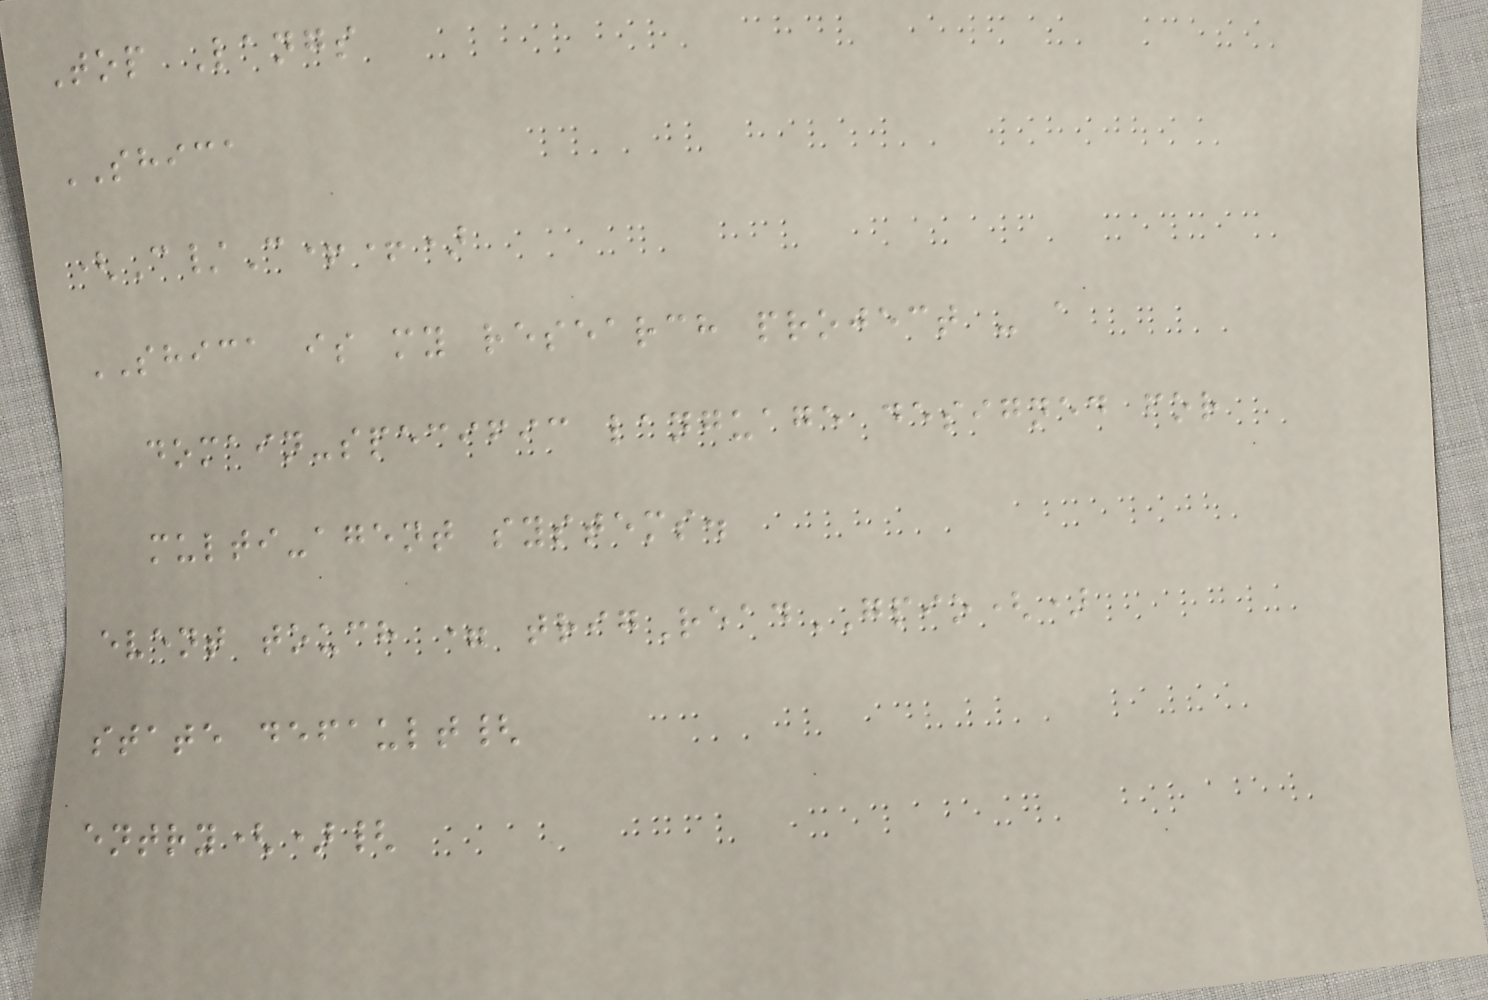Top Langs
SHICA
(C/C++)
SHICA is my research project - a
domain-specific language designed for
multi-agent systems.
event touch = trigReadGPIO()
state default{
entry(){
